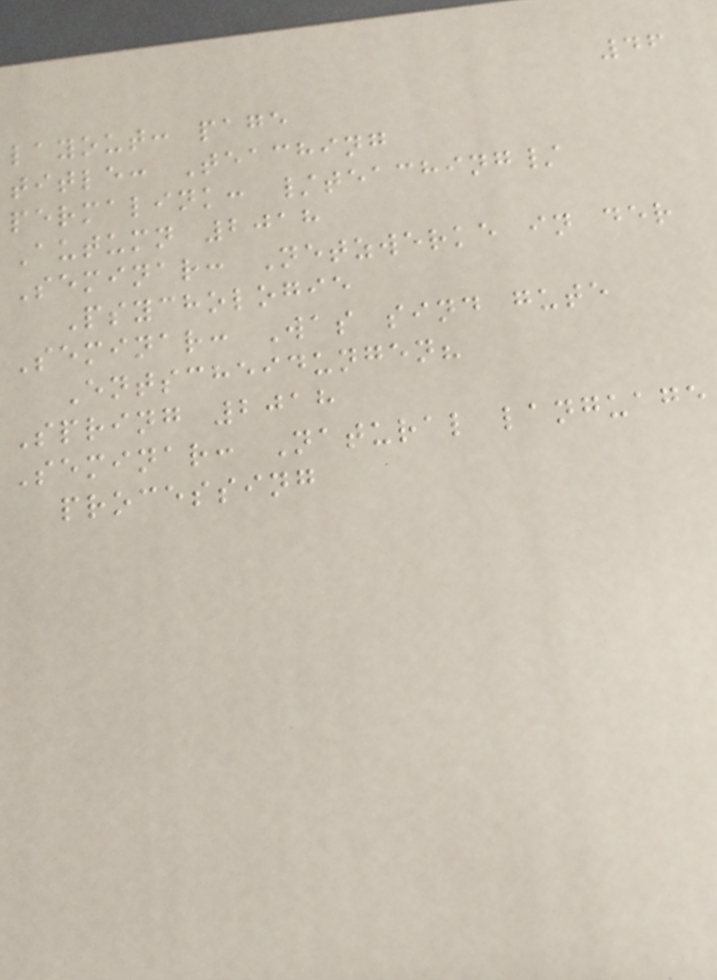46
layout: page
title: Teaching
permalink: /teaching/
Autumn 2018
Seminar: Netzwerke in der
Psychologie
Seminar: Was sind gute
Entscheidungen?
Spring 2018
Seminar: Natural language
processing
